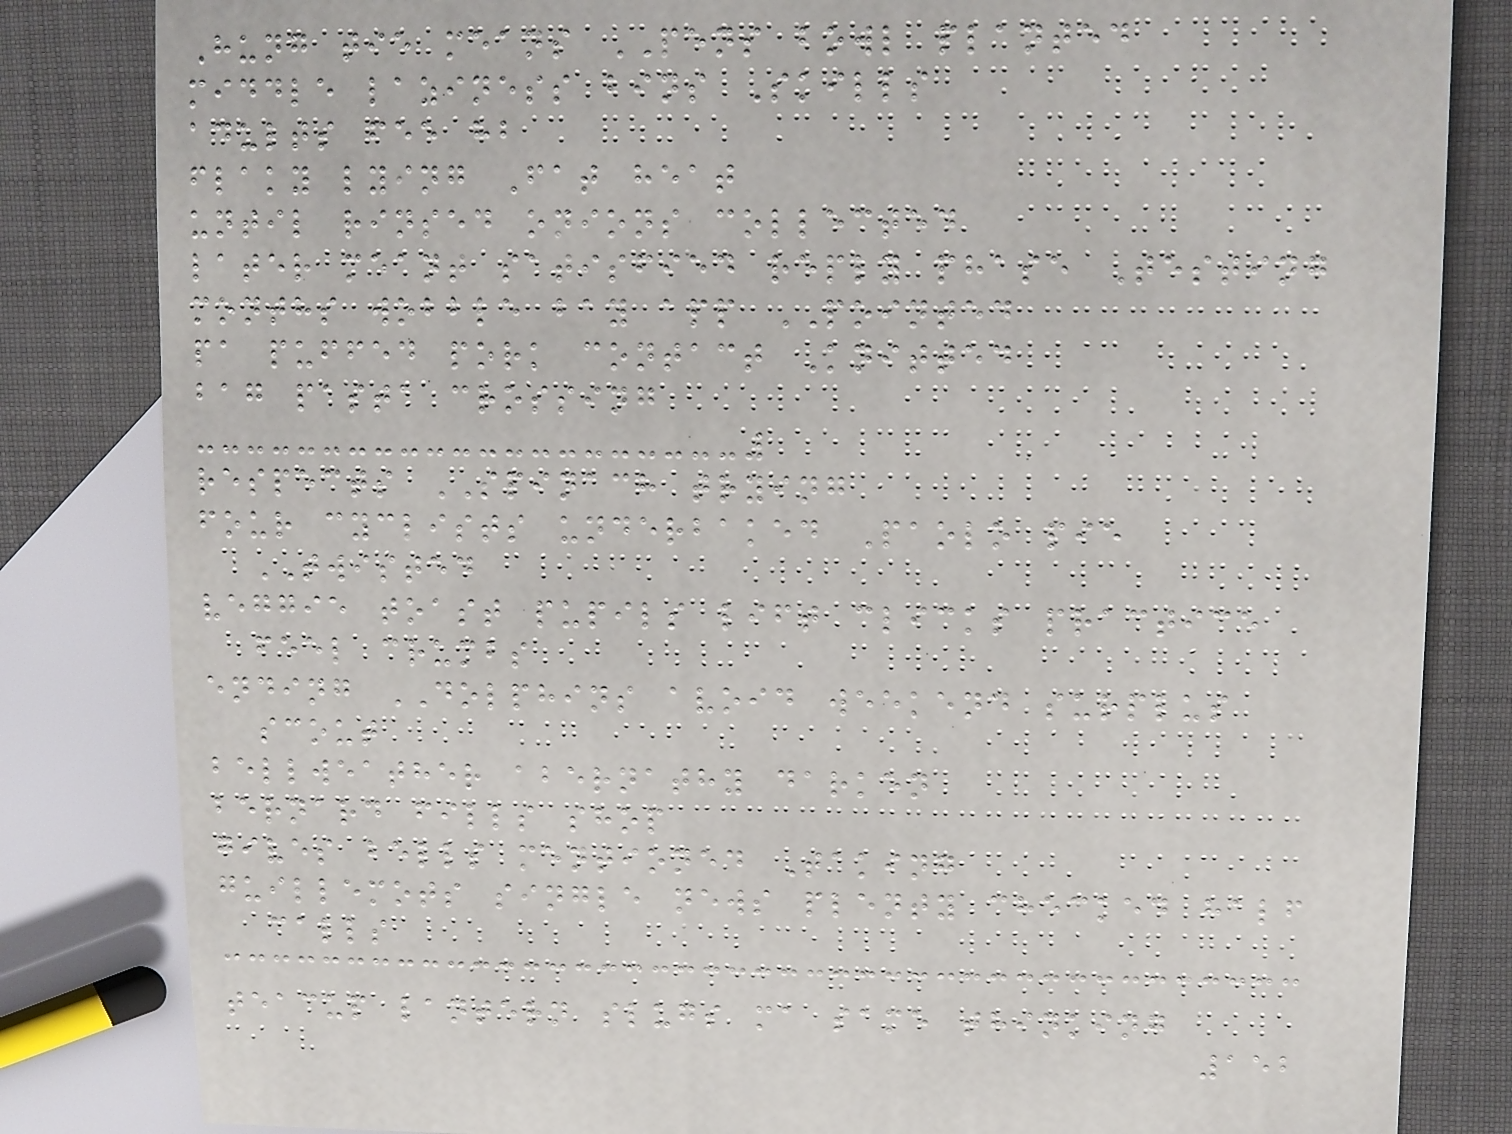Hung tie means PENS bowl planted
middle laziness bins Skills
adults fee hb
flaky lying Fat heat
until rinsed onions collected
later meant satisfied reply phase Testing
months wobble bay app POINTED
pa puffed pork contact Knitted
bag pasta crossing
respects SPINACH trying
four cyclists underbaked Paolo pie
TWISTED
veggie toast pupils lift clicks practice
feel crumbs
ending DOLPHINS avoid weekend surplus
scout
bellweather abernathy darken
bernard fills shop
gives bells mentioned Taking
guillemots single news plenty checked half
calls
teacup lantern slugs ma same thinking
152
